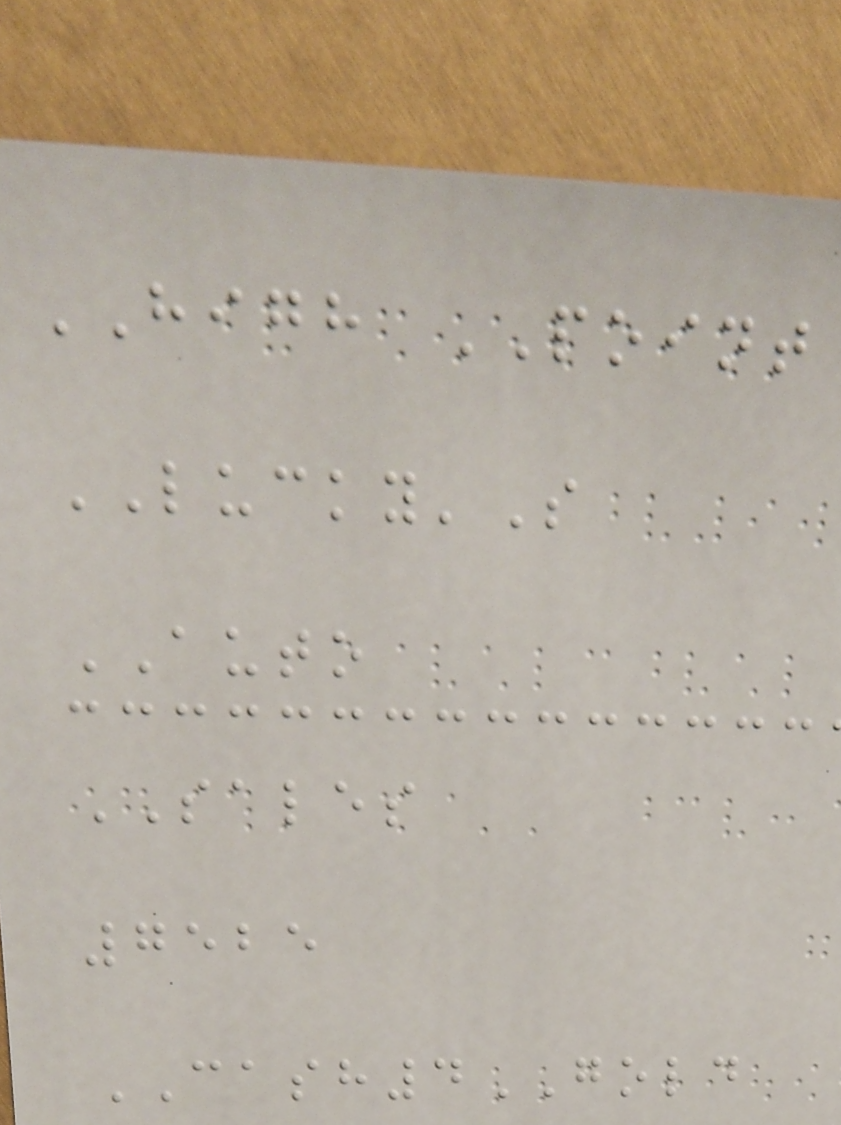HIGH POINT
LUCKY'S
AUTO
SALES
7525
CASH4GOLD
